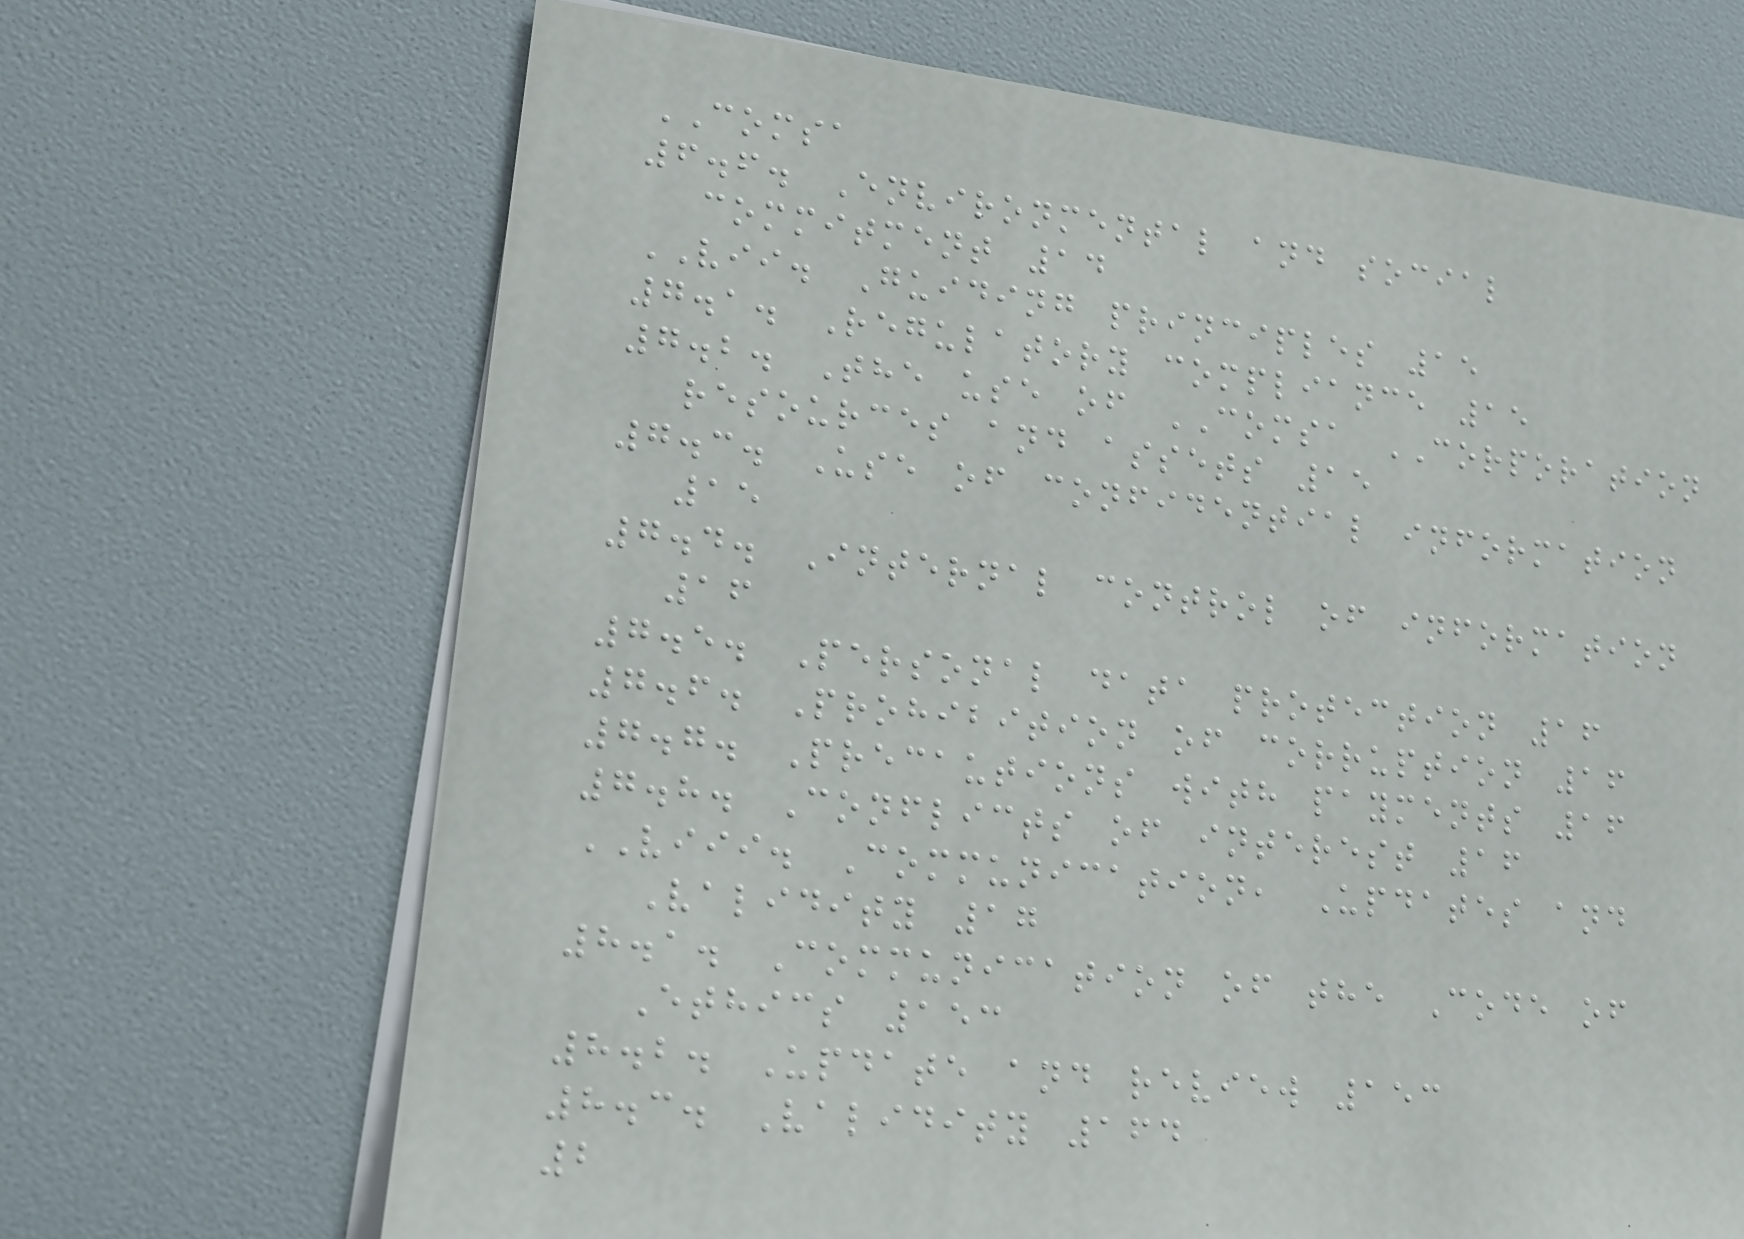COMSA
6.6. Environmental and social
commitment 14
VII. Guiding principles 15
7.1. Regulatory compliance 15
7.2. The use of COMSA CORPORATION
resources and assets 15
7.3. Use of confidential information
15
7.4. Internal control of information
16
7.5. Personal data protection 16
7.6. Prohibition of corruption 16
7.7. Precautions with payments 16
7.8. Conflicts of interest 16
VIII. Communication, Updates and
Validity 17
8.1. Communication of the Code of
Ethics 153
8.2. Update and review 153
8.3. Validity 164
2
